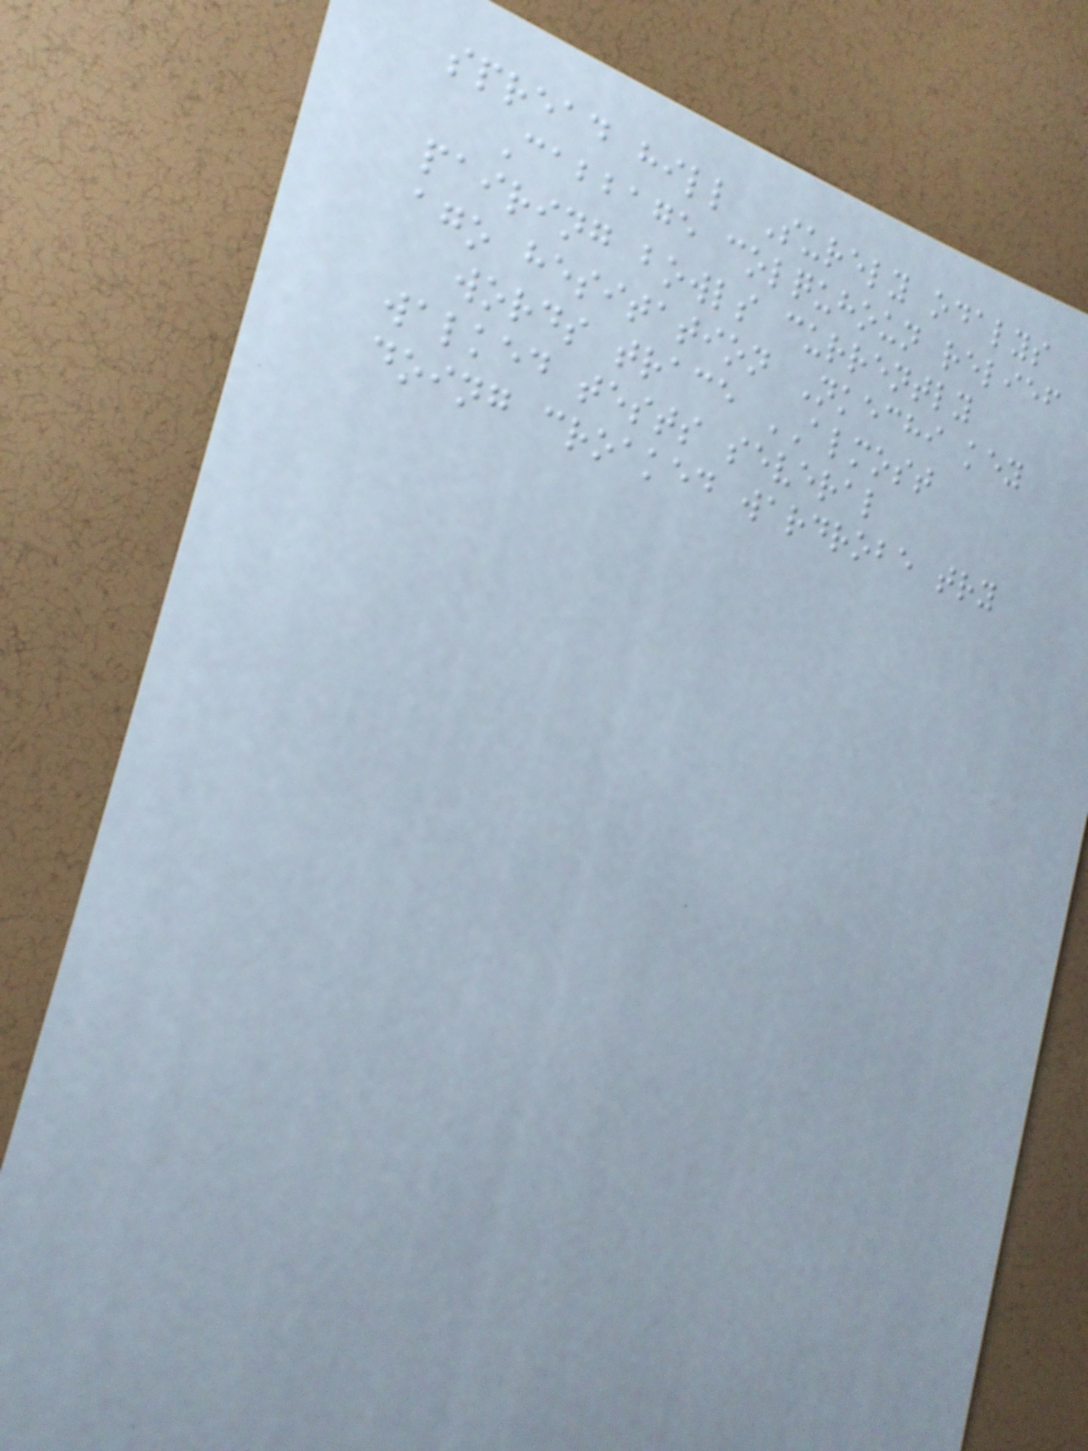spread hill Surely odalys
Cabbage colquhoun relief
pairing bowls currently
ago hesitation Nkechi key
words trace ALMOST
walked tests several
doing croaked wardrobe try
